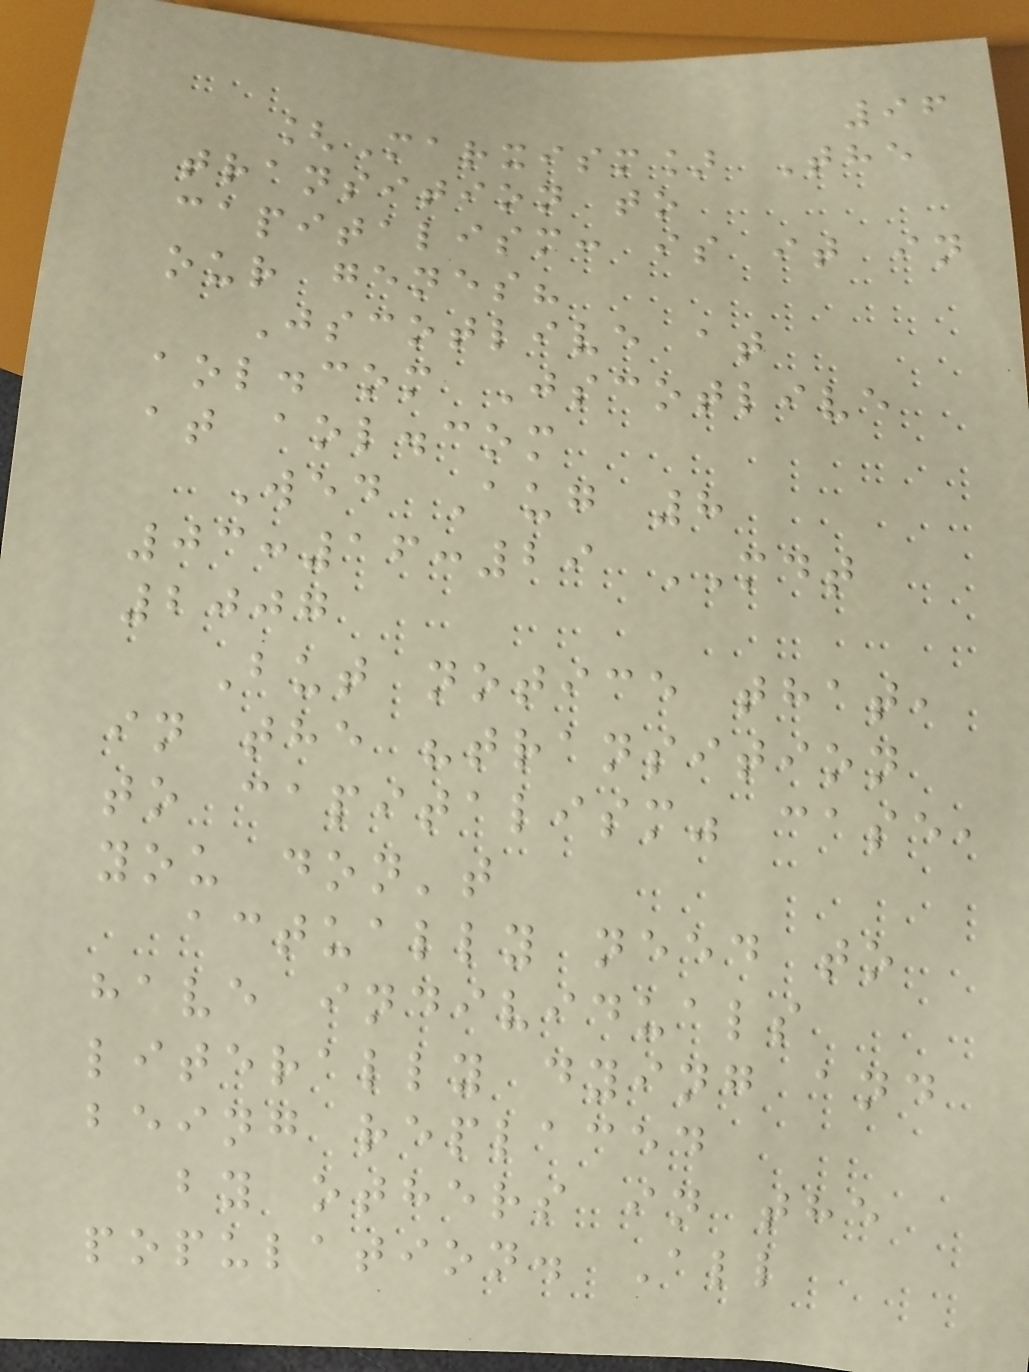96
[Marxism] The
transition to
capitalism: is it in
our genes?
Jscotlive at
aol.com Jscotlive
at aol.com
Wed Aug 8
03:16:29 MDT
2007
But notice that,
in the "transition
to capitalism" case,
you don't
actually need to
have individuals
literally dying and
being replaced
by others in the
population. All
